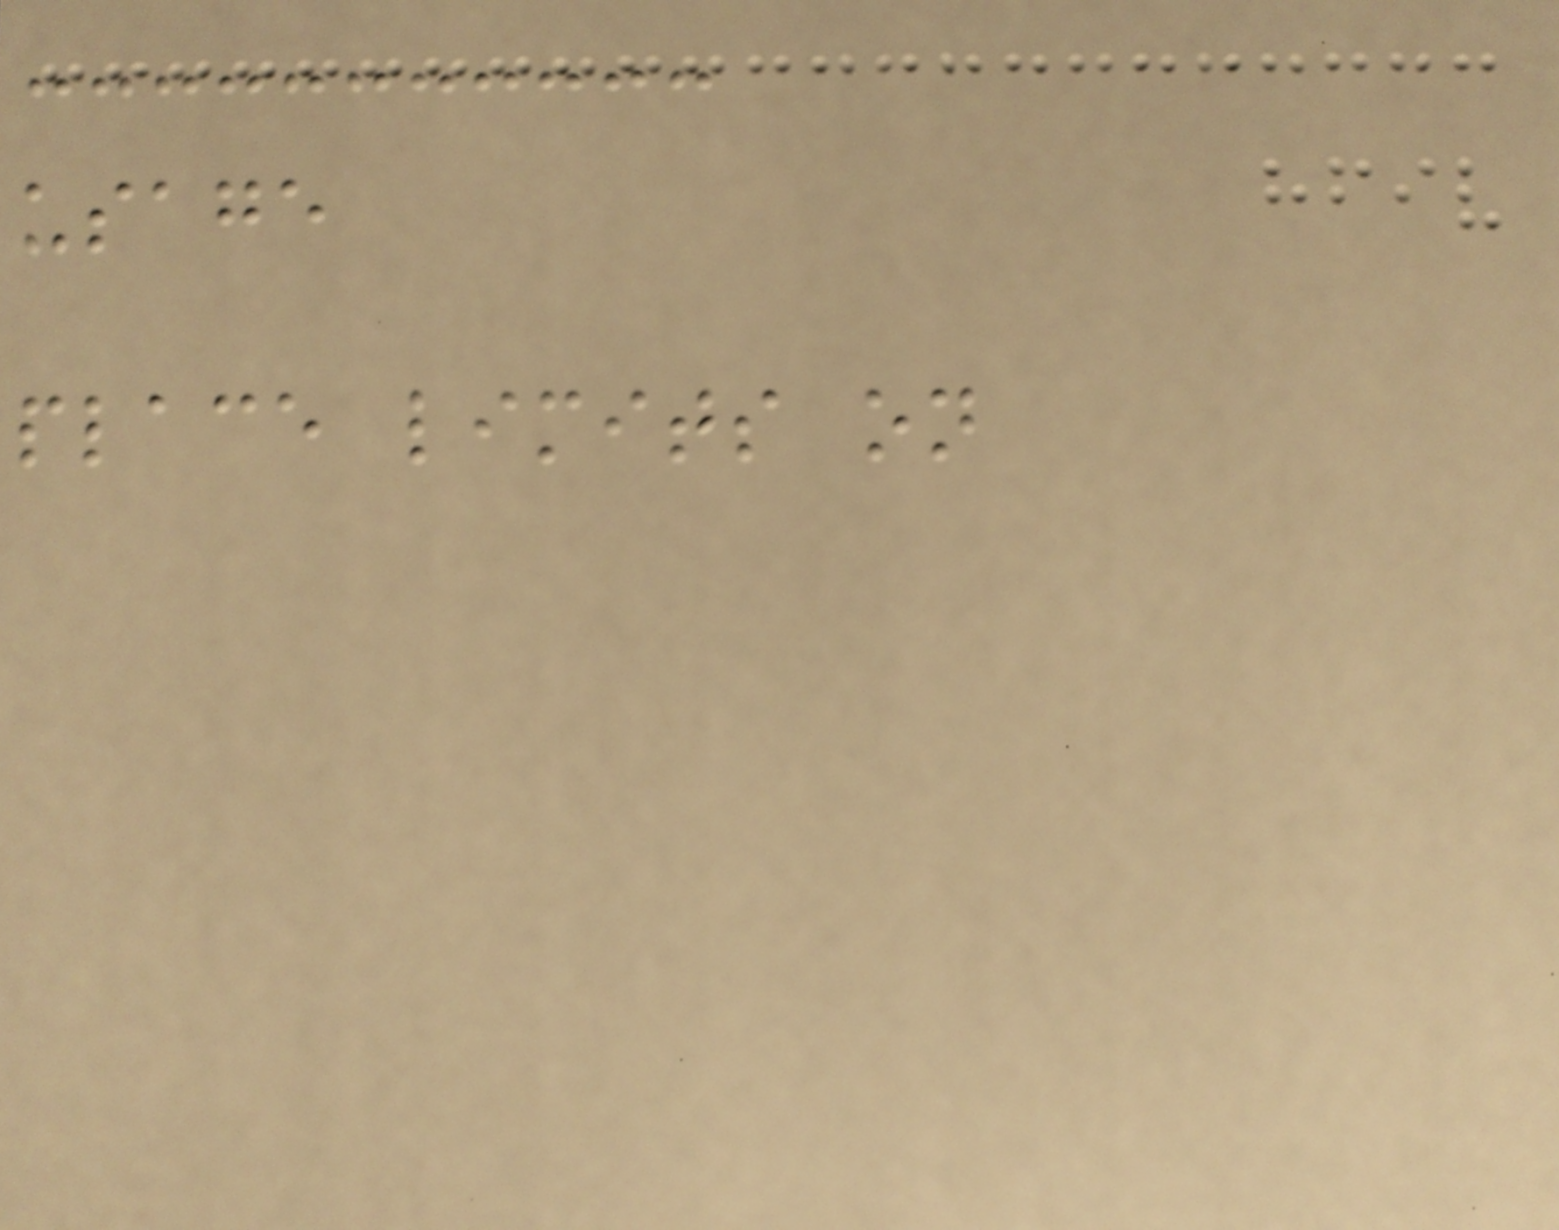usage
place limits on
